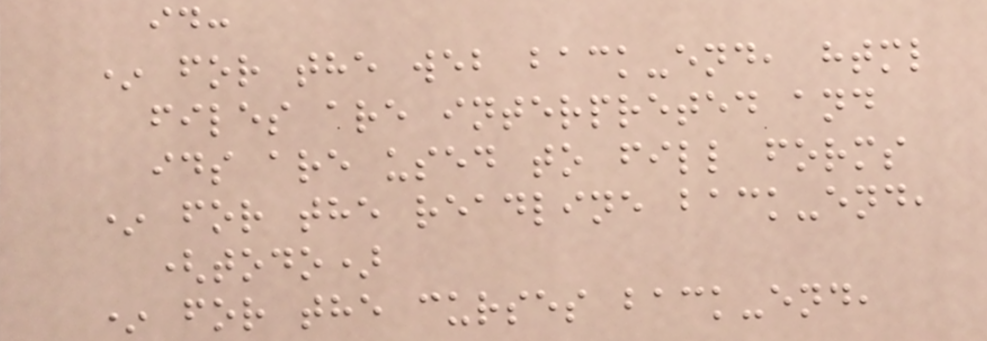id:
* for the web back-end, html
files are interpreted and
ids are used to fill forms
* for the readline back-end,
(todo)
* for the curses back-end,
